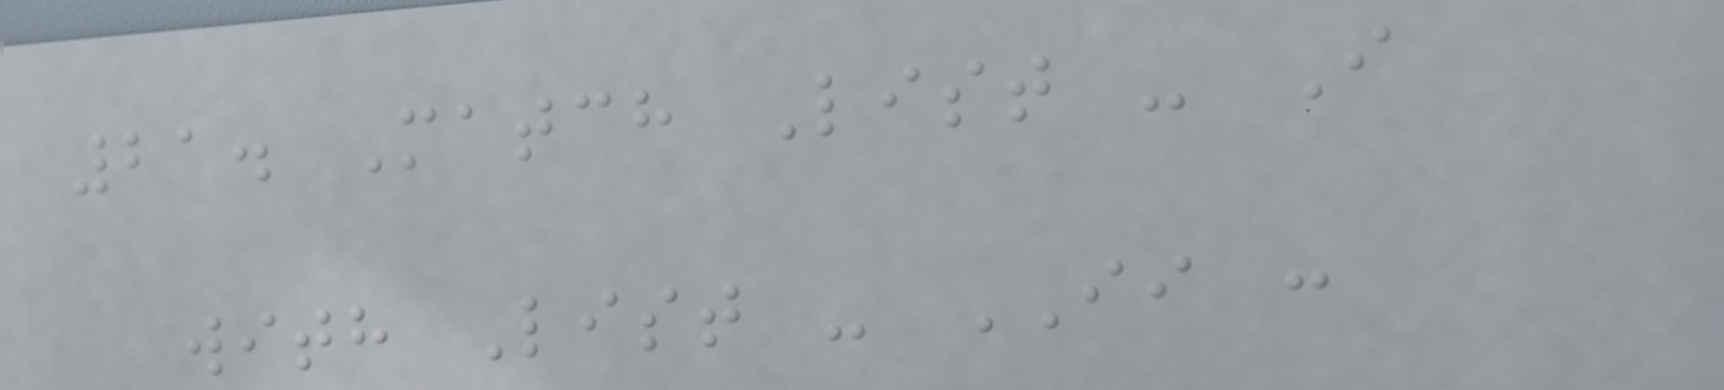21. Match List - I
with List - II :
